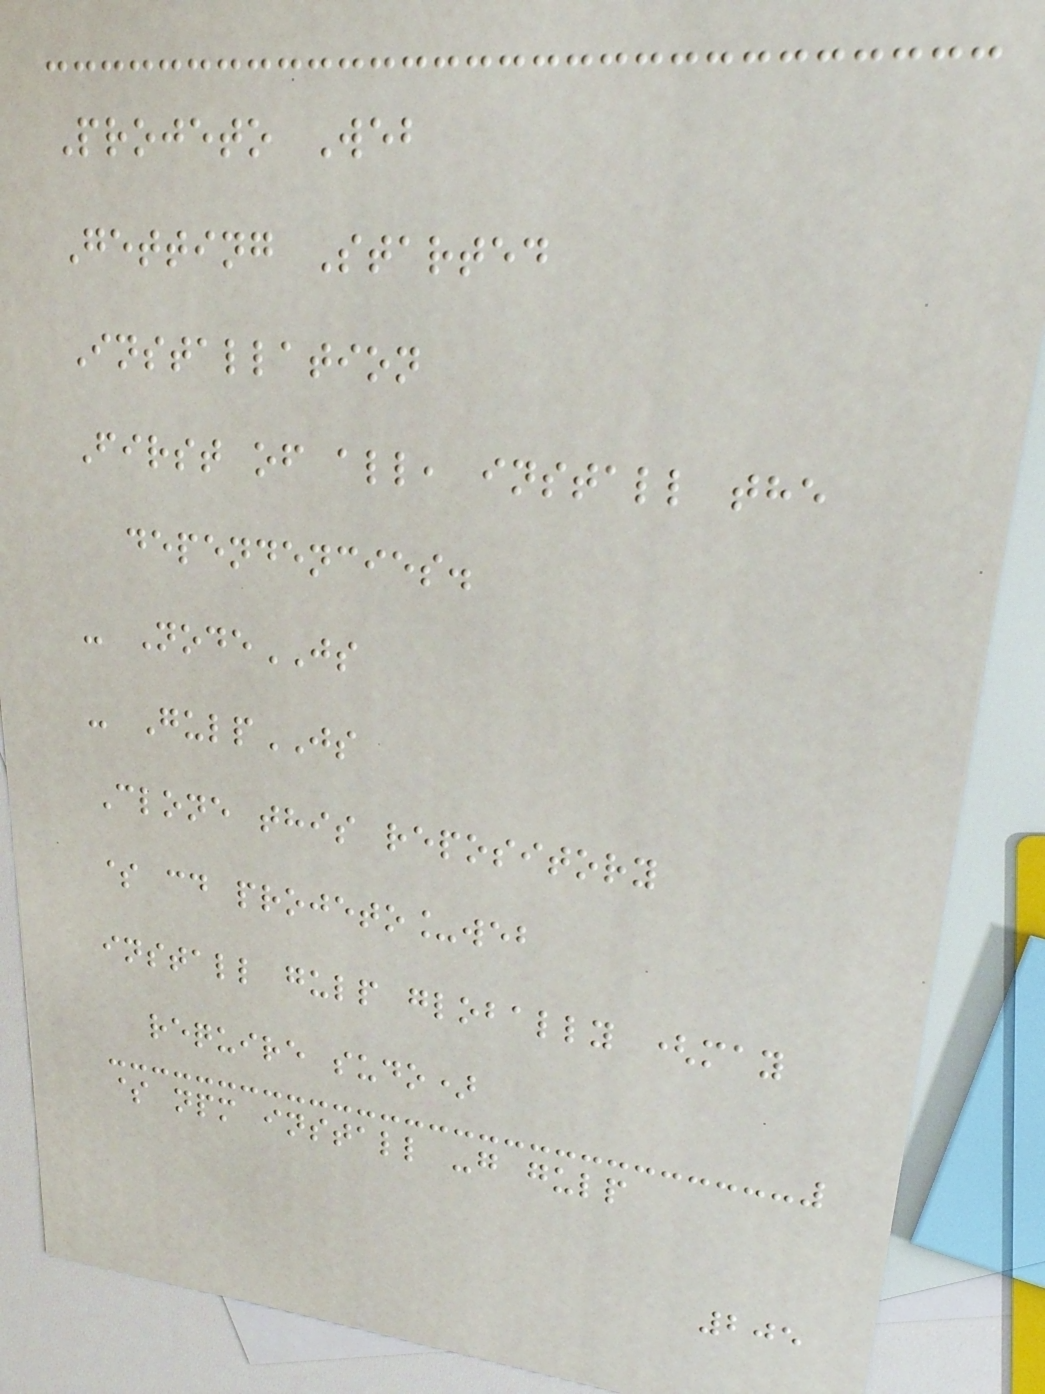Projeto Web
Getting Started
Installation
First of all, install the
dependencies.
- NodeJS
- GulpJS
Clone this repository
$ cd projeto_web
install gulp globally (may
require sudo)
$ npm install -g gulp
205
